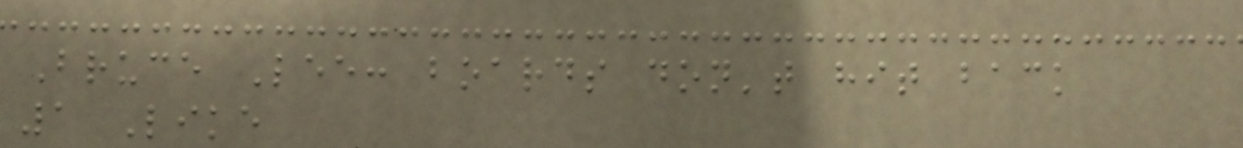Bruce Lee: boards don't hit back
1 Like
